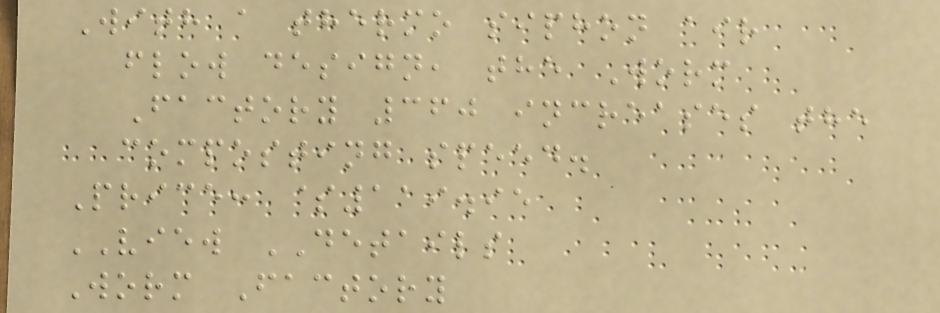With a thermo siphon air
flow design, the Worm
Factory 360 increases the
composting speed.
Price: $119.95
VIEW DETAILS
Worm Factory
